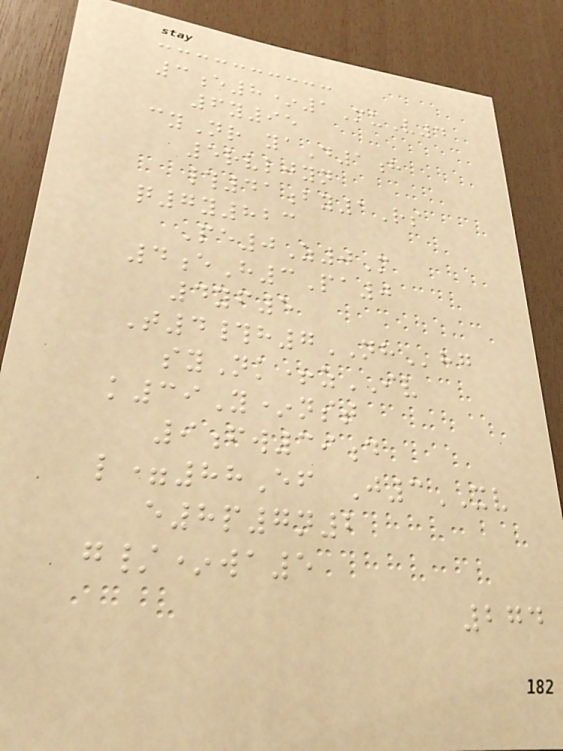3e8*1MuV4
6y95
cyNr yaD1h
5rvljyn
#41by1Rs
q7y823
Pe0Z0M
4eH3Pa0
4yf5
T4#h7NHhg
syNk+zIV
k39Y*nst
9fw39d
l=88Ef J3XV
e8p7n2
g/*wa5
274
